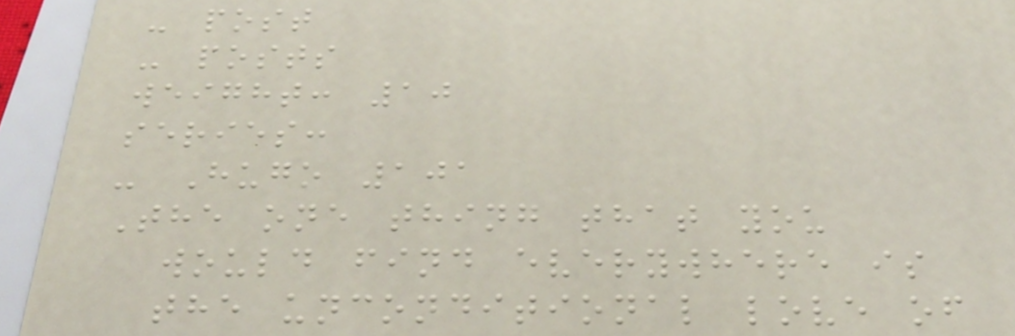- post
- posts
weight: 10
series:
- Hugo 101
The one thing that you
would find everywhere is
the unconditional love of
